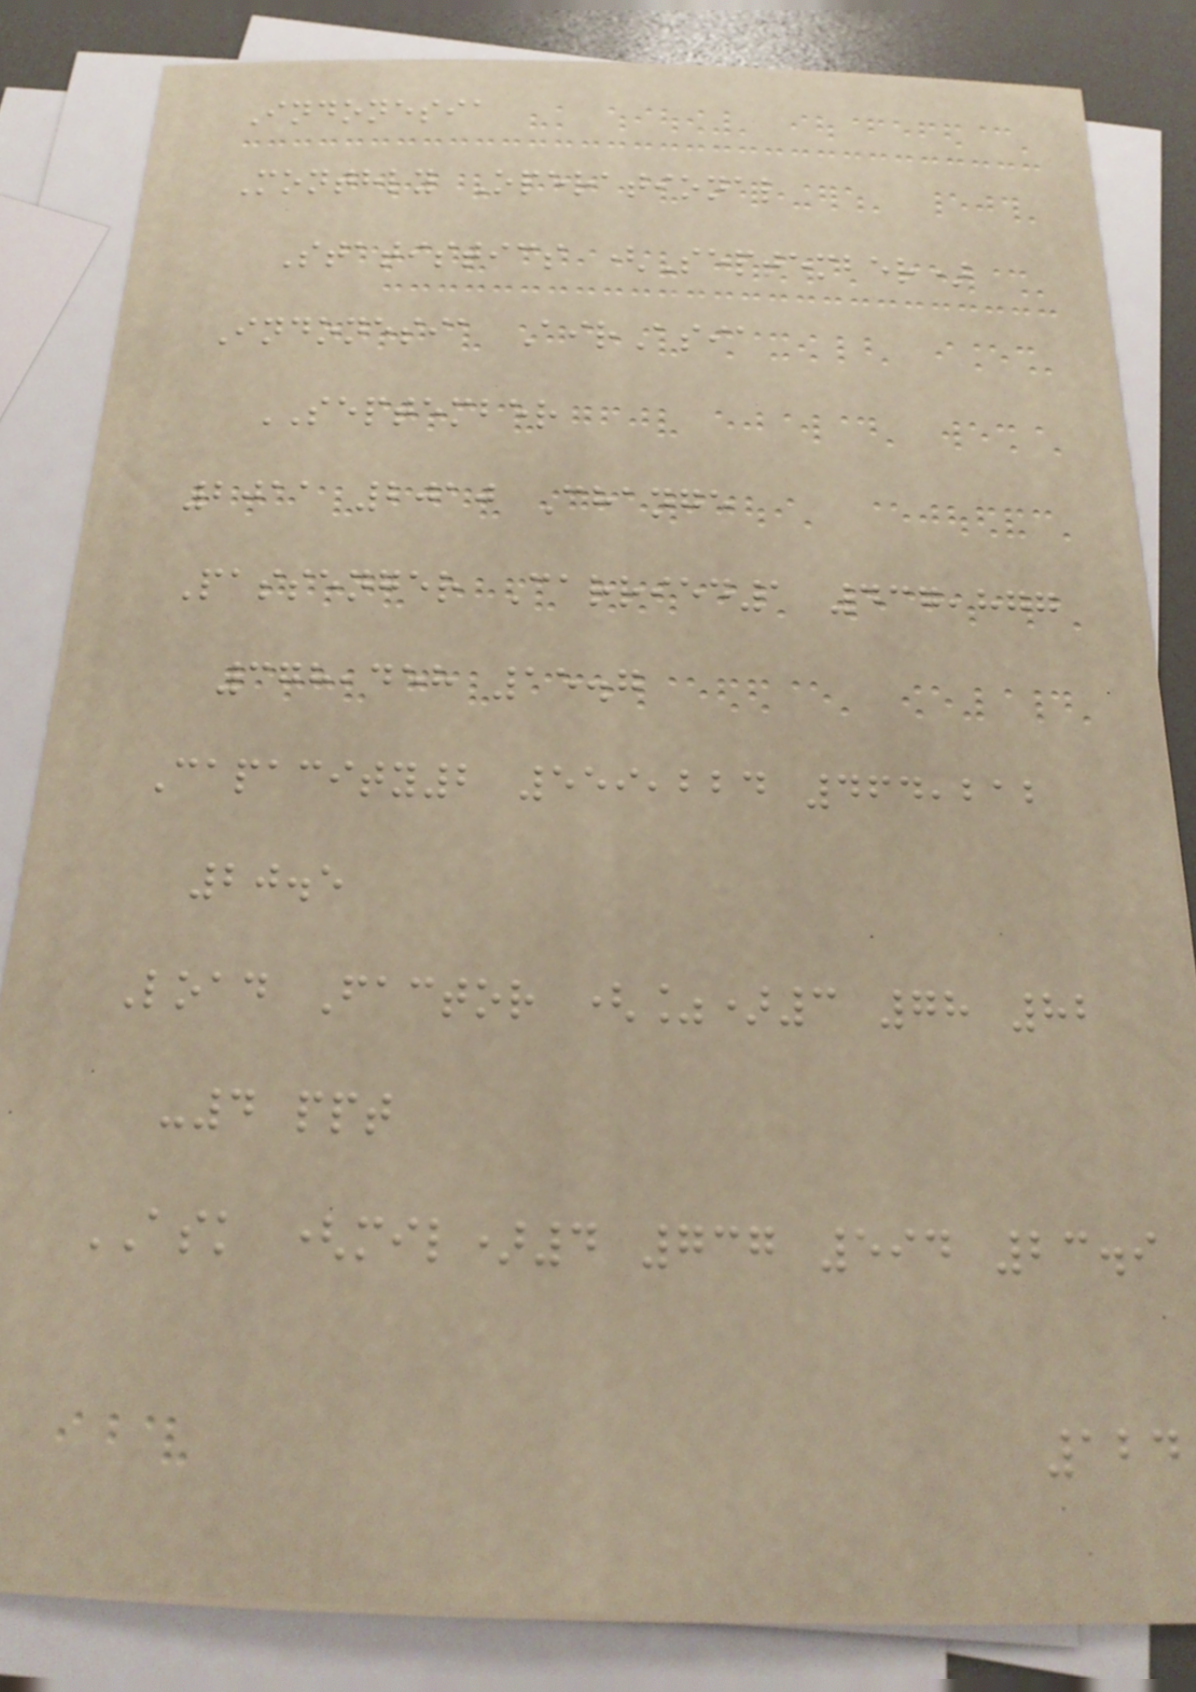Indonesia
Monthly Operational
Statistics (September)
Indonesia AirAsia
SEPTEMBER
2011 2010 Change
Passenger Carried1 437,877
378,458 15.7
Capacity2 559,224 464,212
20.5
Load Factor (%)3 78 82
-4 ppt
ASK (mil)4 737 594 23.9
124
